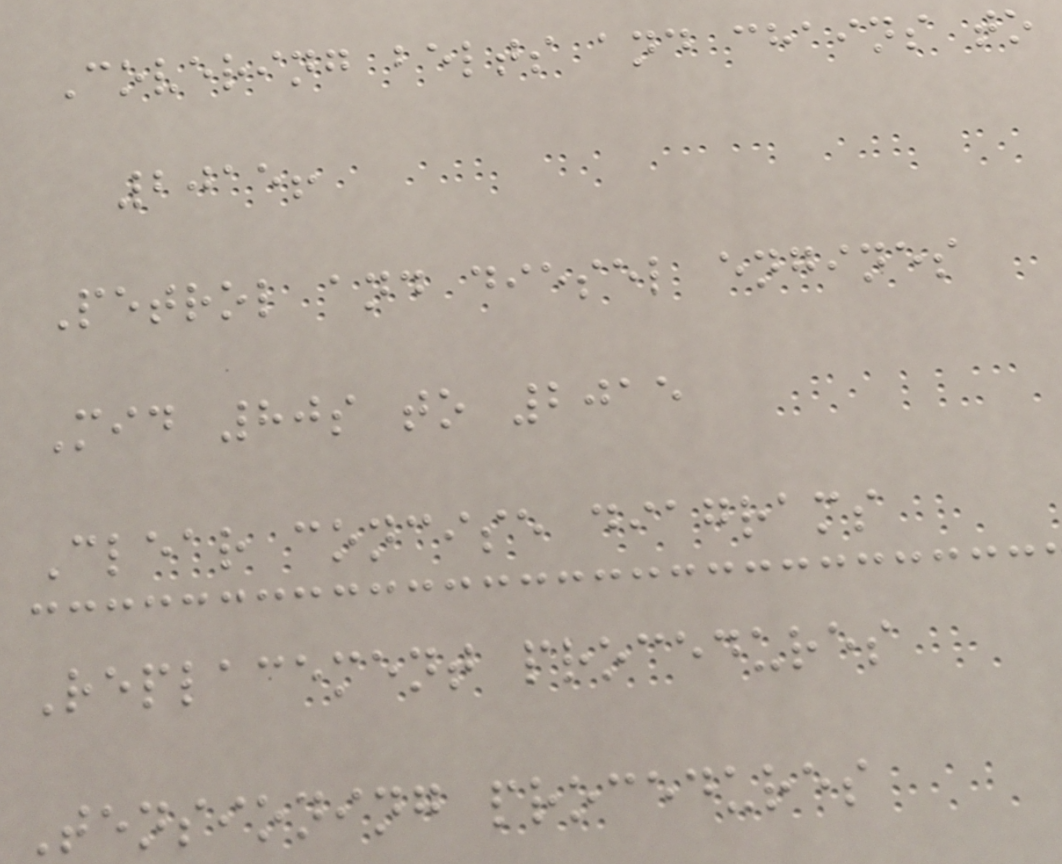Covering belts and chains to
2015!
Petrol and diesel engines
Mid 80s to 2015
Clear concise diagrams
Replacement procedures
Tensioning procedures
